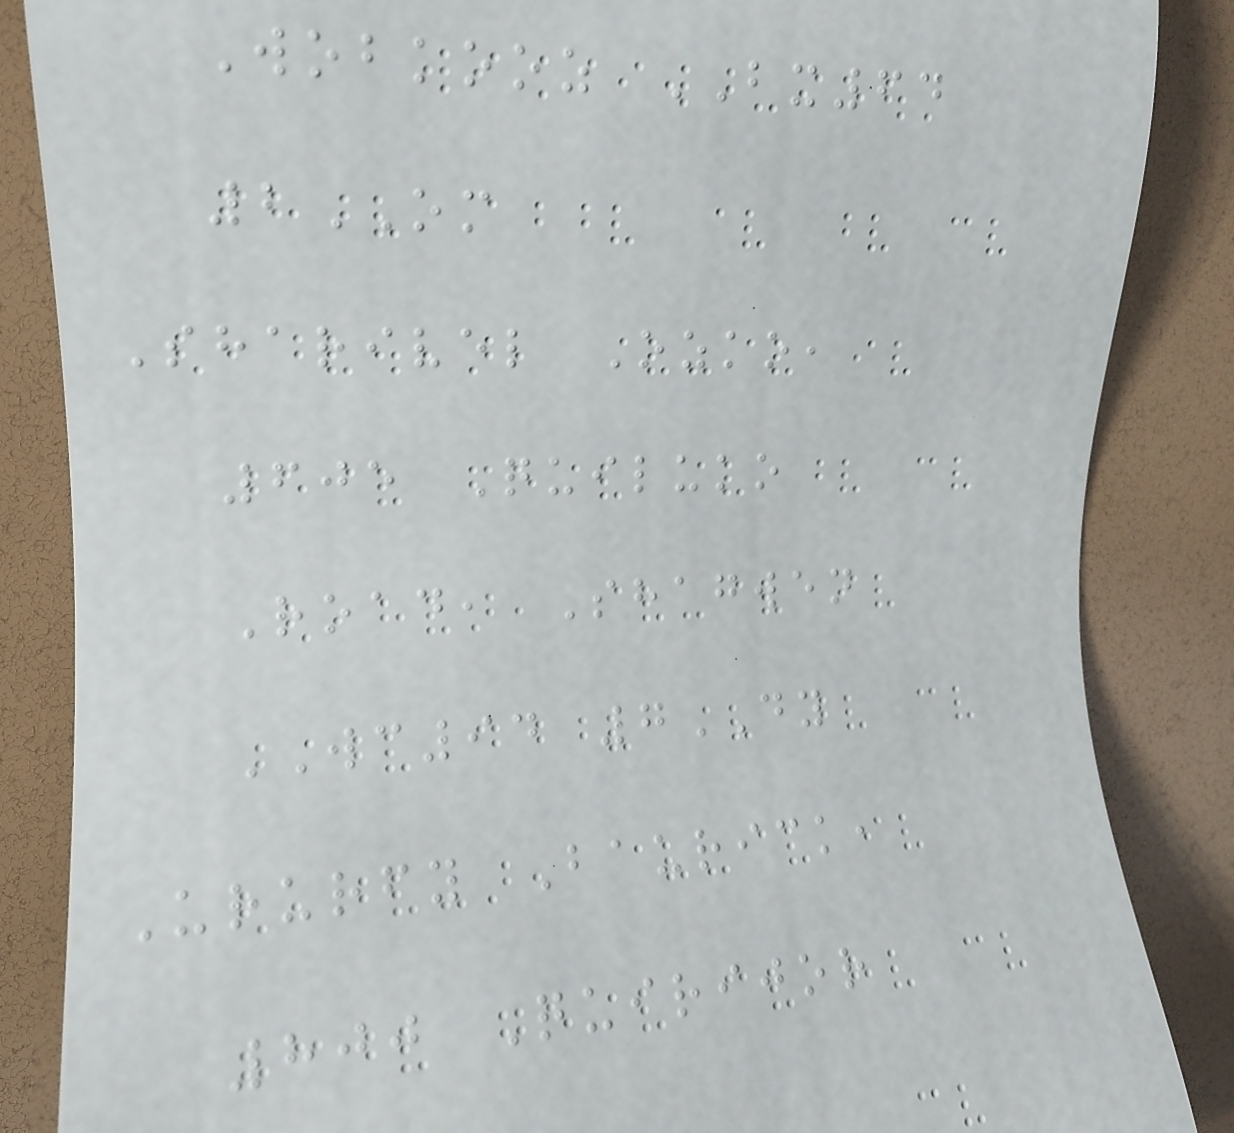Wobkooz BX64
2OM
Sharivel Ozko,
605 Quiluko
Road, Shagwen
WC94 7DY
Ururfy Baurick,
800 Quirijor
